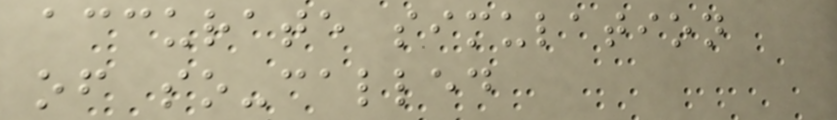accurate simulation
of so-called
